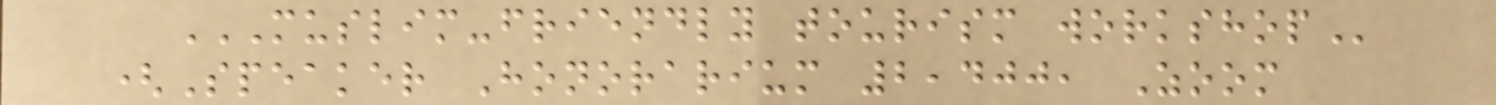MUSLIM-FRIENDLY TOURISM WORKSHOP
(Speaker Honorarium 2,400, Zoom
